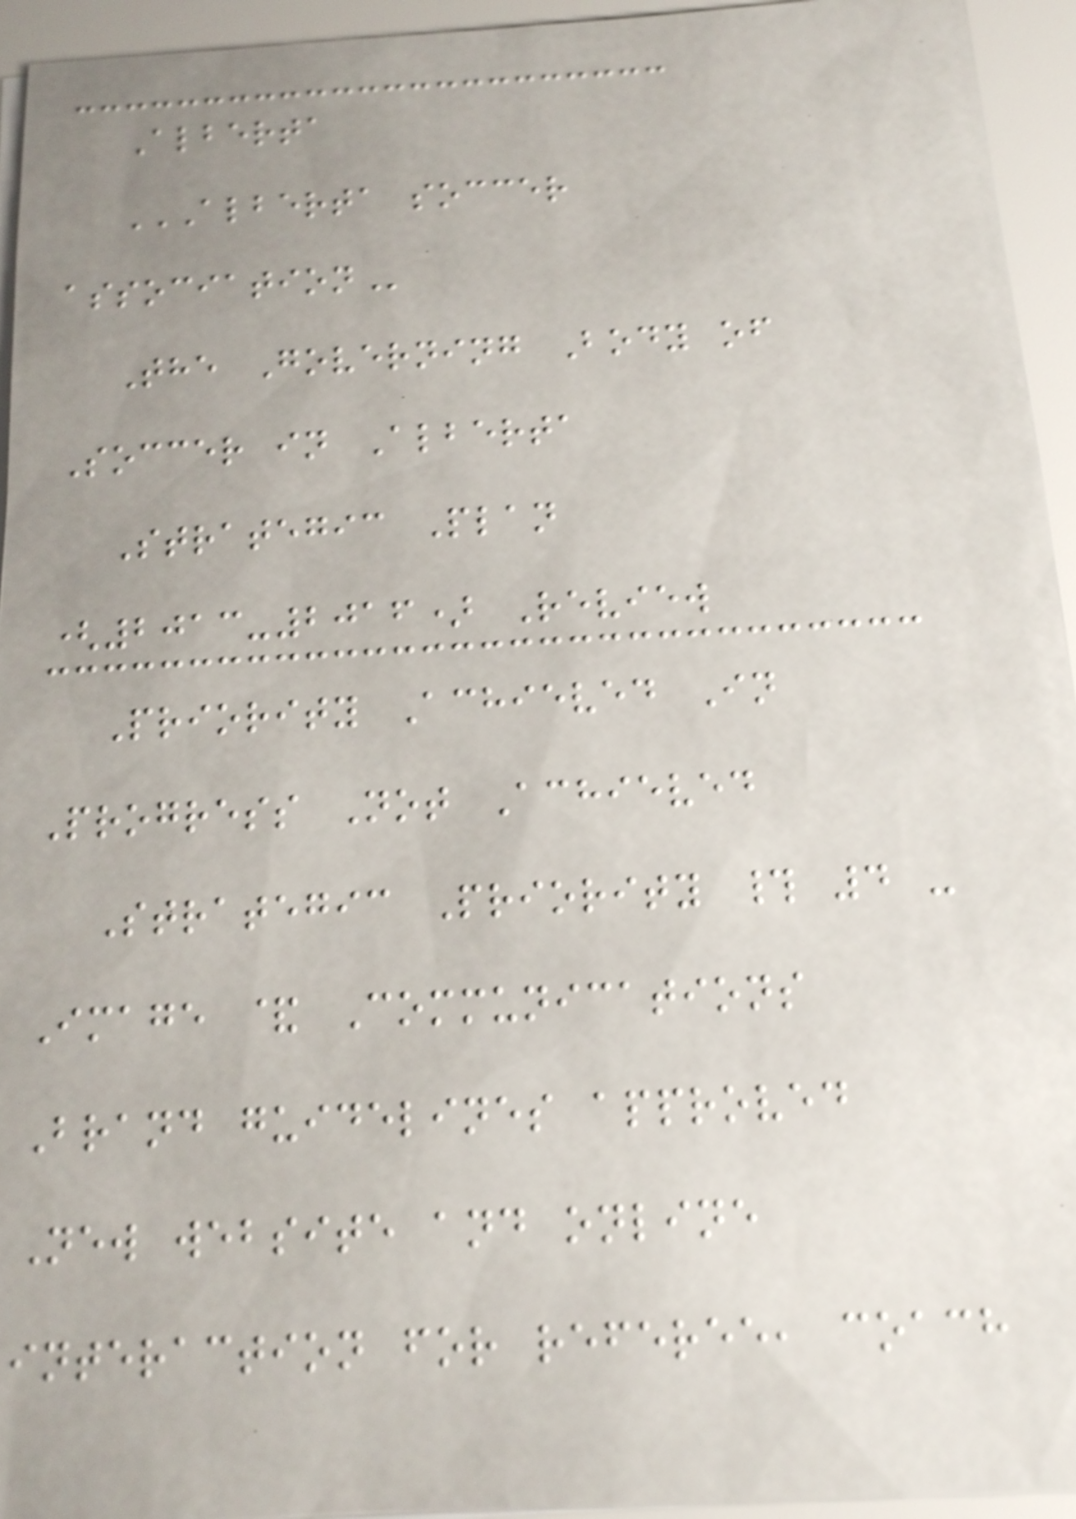Alberta
ALBERTA SOCCER
ASSOCIATION
The Governing Body of
Soccer in Alberta
Strategic Plan
(2013-2016) Review
Priority Achieved In
Progress Not Achieved
Strategic Priority # 4 -
Image & Communications
Brand guidelines approved
New website and online
interaction for referee, coach
